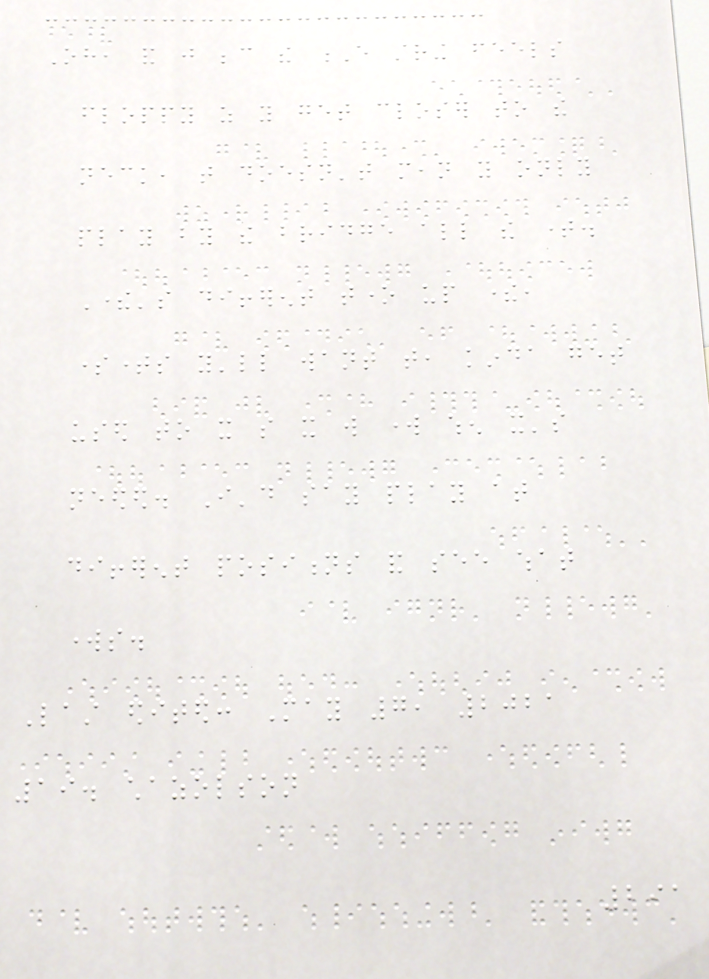Oh, and just because the E string feels
floppy as you get closer to the
neck, that doesn't mean you only
play by the bridge all the time.
There's different tone up there,
sometimes you'll want that, kinda get
used to it so it will work when it's
needed. I'd say play at
different positions and see what
works.
Last edited: May 7, 2021
19. chazolson
291
